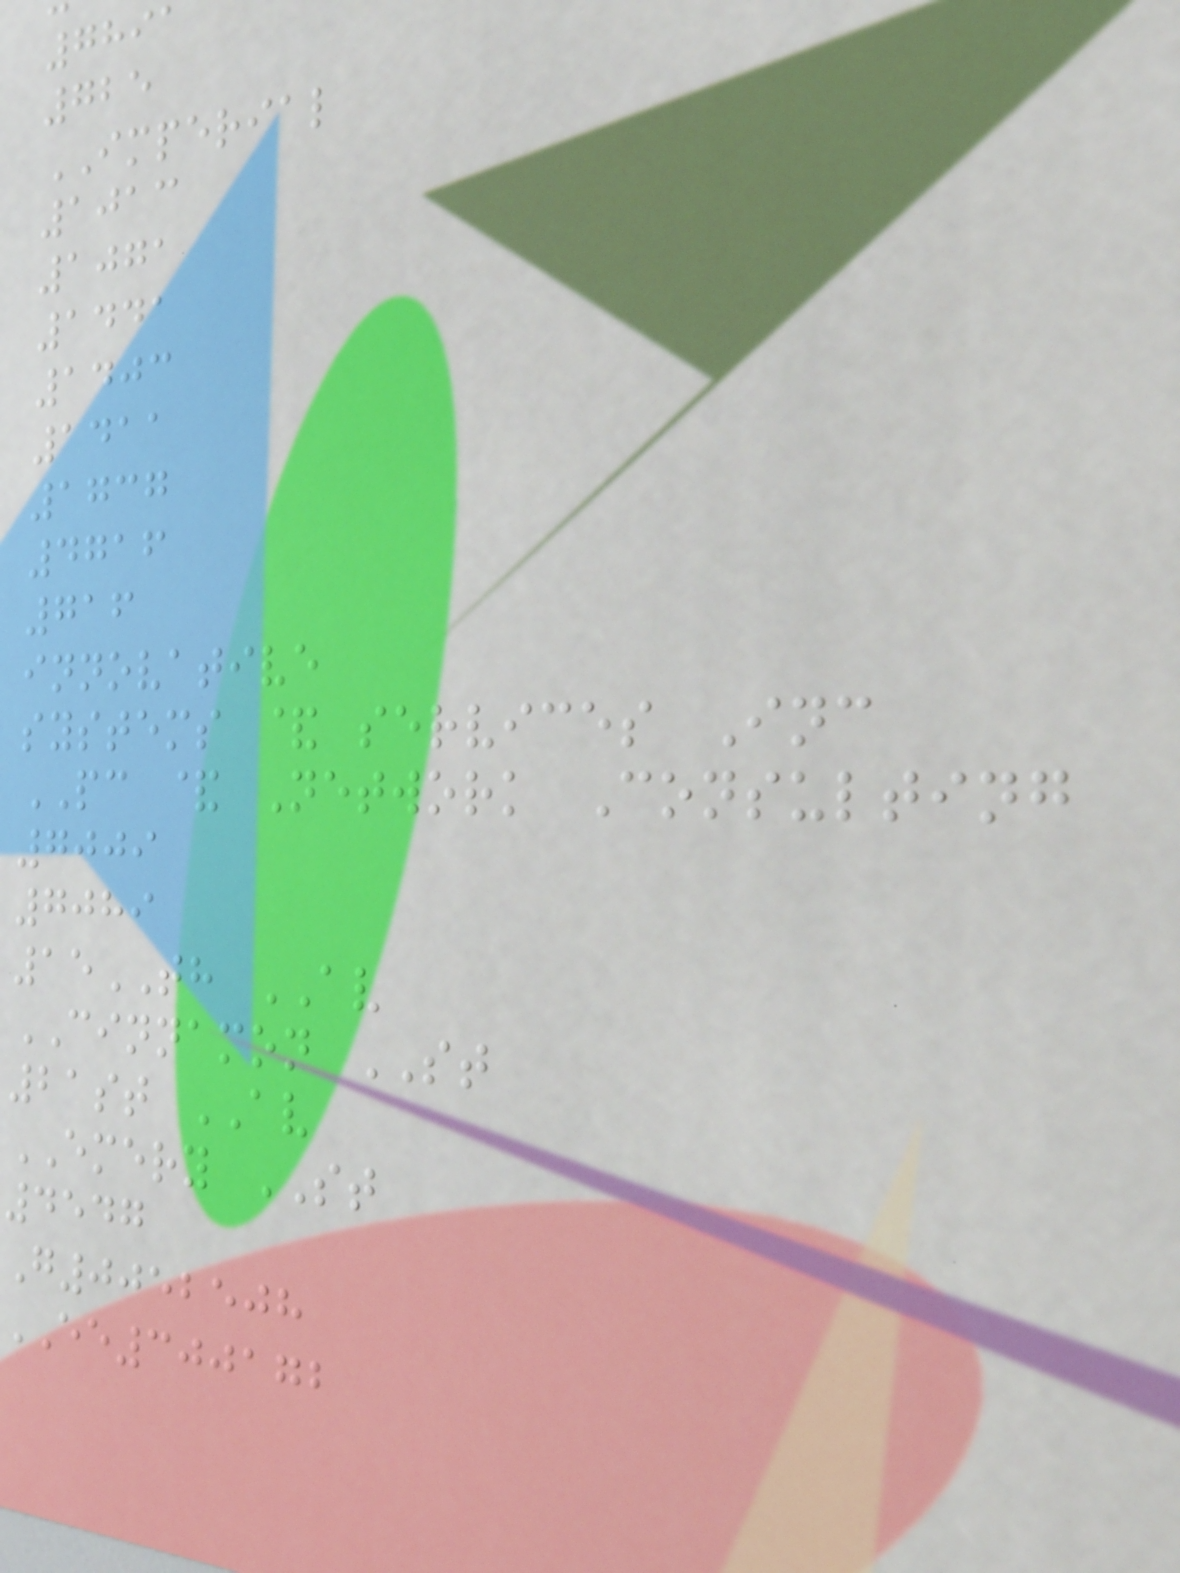7891
725
IMPERIAL
1013
1071
1441
1403
1411
1737
4716
716
innovative
systems & services Inc
PC & Network Consulting
7009
7089
15TH AV
CINNAMON ST
21st AV
EMERY ST
4547
G0052508
EE300172
